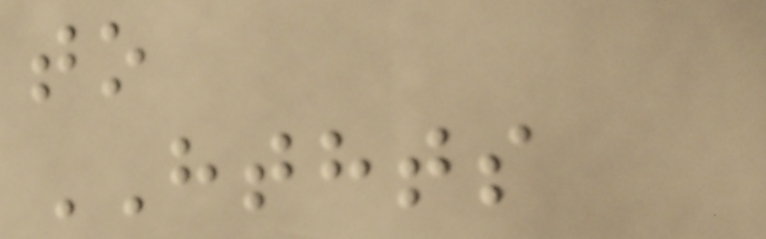to
HTHTS
